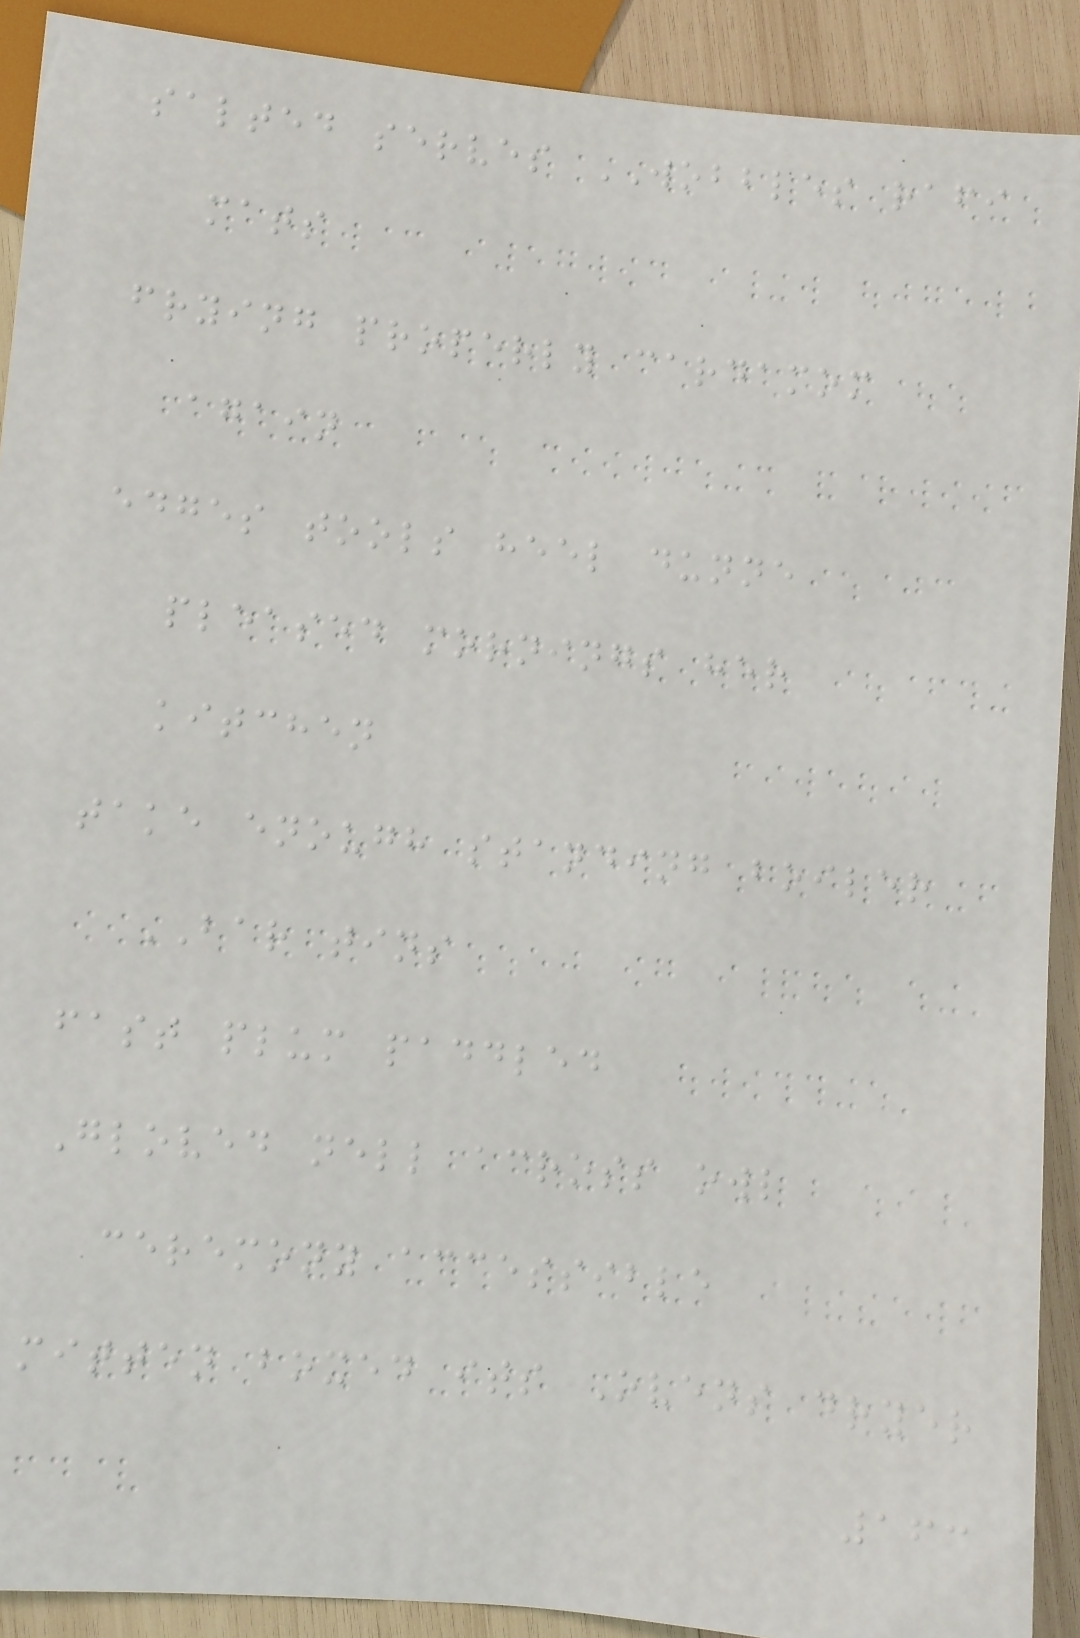salted serves WOBBLES rafi
mats
frying properly cardamom
again
edges tools heel dunne
pleased mornings her
kitchen
take enough standing boiler
BAR tins
fast plum paddled
Gloved nell across owl
ceremony accessible
mitten boxed its Ovens dryer
163
